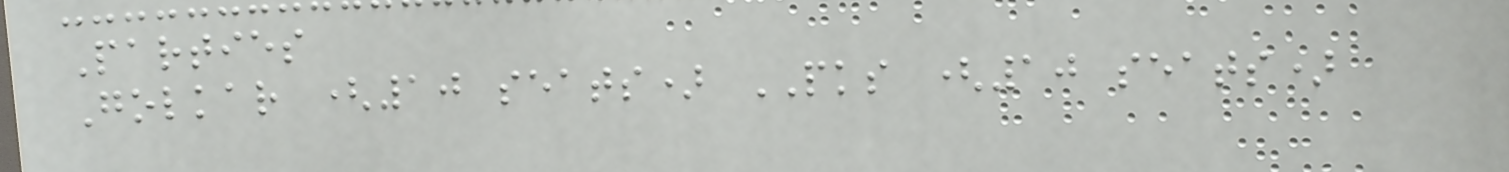Parties
Golkar (10 seats) PKS (10 seats)
